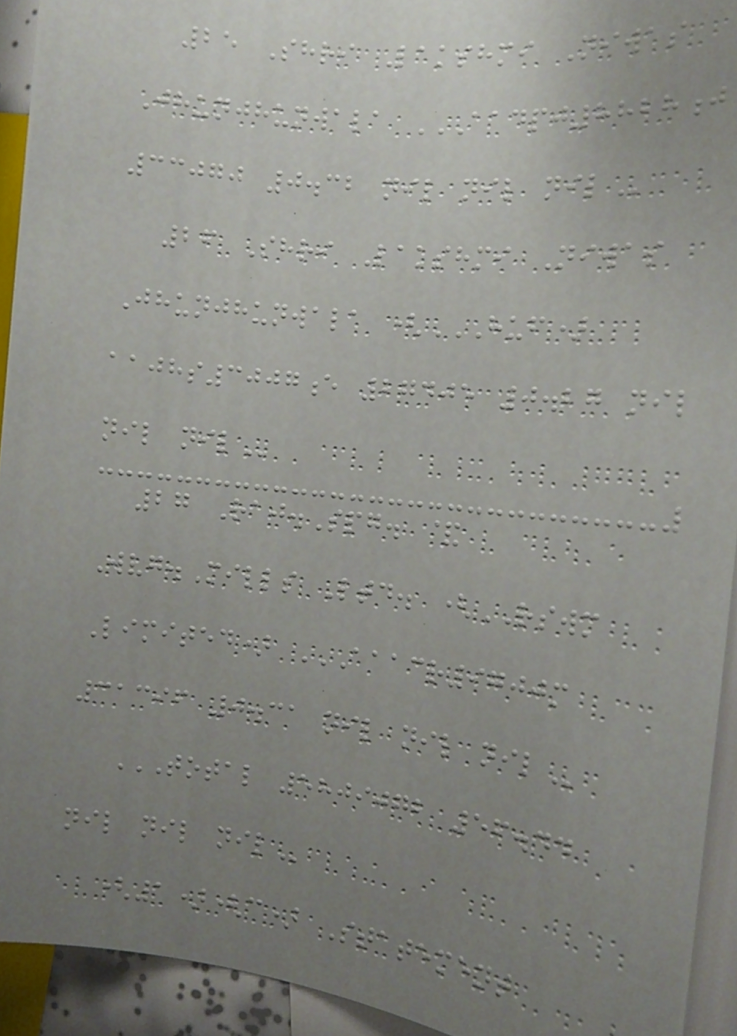25 Shri Lakshmi Niwas
Jhunjhunwala AADPJ8828J
33070 0.32 NIL NIL NIL
26 Shri Lakshmi Niwas
Jhunjhunwala (HUF)
AAJHS3007E 27405 0.27 NIL
NIL NIL
27 Raj.Spg. &
Wvg.Mills Ltd. (RSWM
Limited) AAACR9700M
31396 0.31 NIL NIL NIL
TOTAL 5809072 56.44
NIL NIL NIL
(1)(c) Statement
